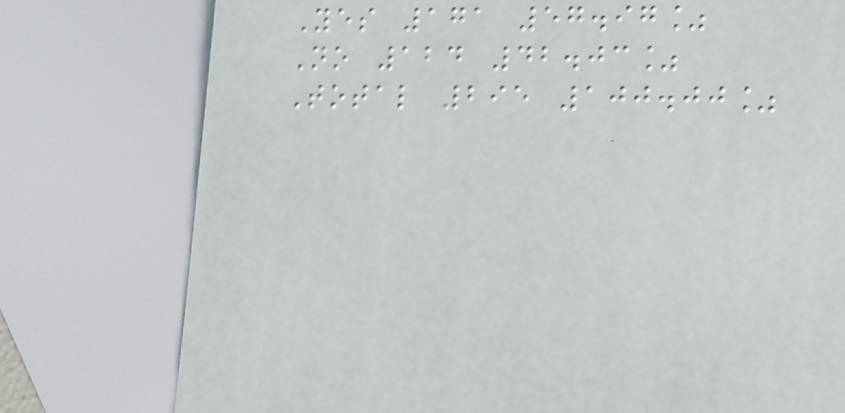Yes 171 57.97%
No 124 42.03%
Total 295 100.00%
